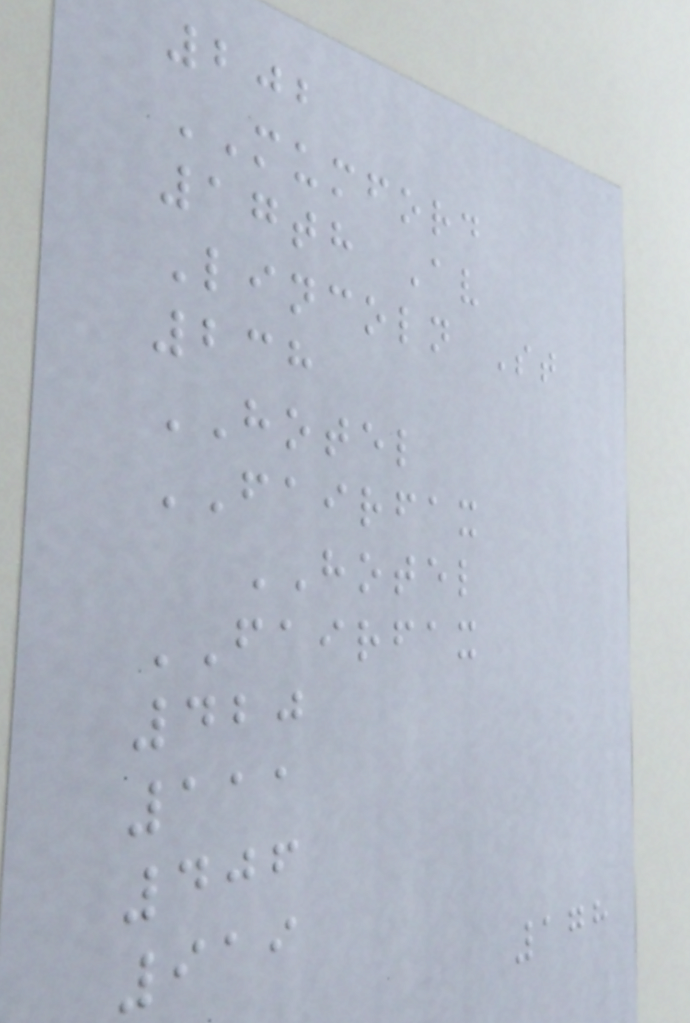202
MUMFORD
17th Av
Lincoln St
238
HOTEL
FAIRFAX
HOTEL
FAIRFAX
420
111
406
919
178
